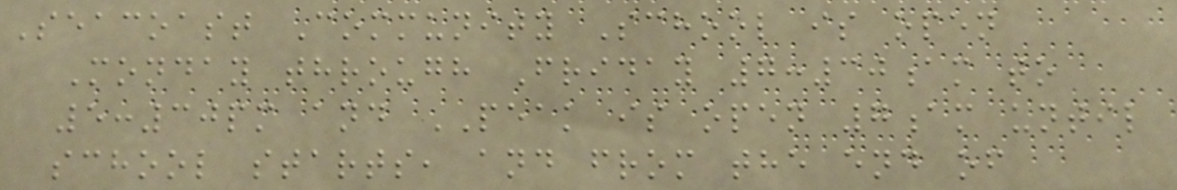Seacoast Community School is open
Monday through Friday 7:30am to
5:30pm and PEAK is open 7am until
school starts, and from the end of
